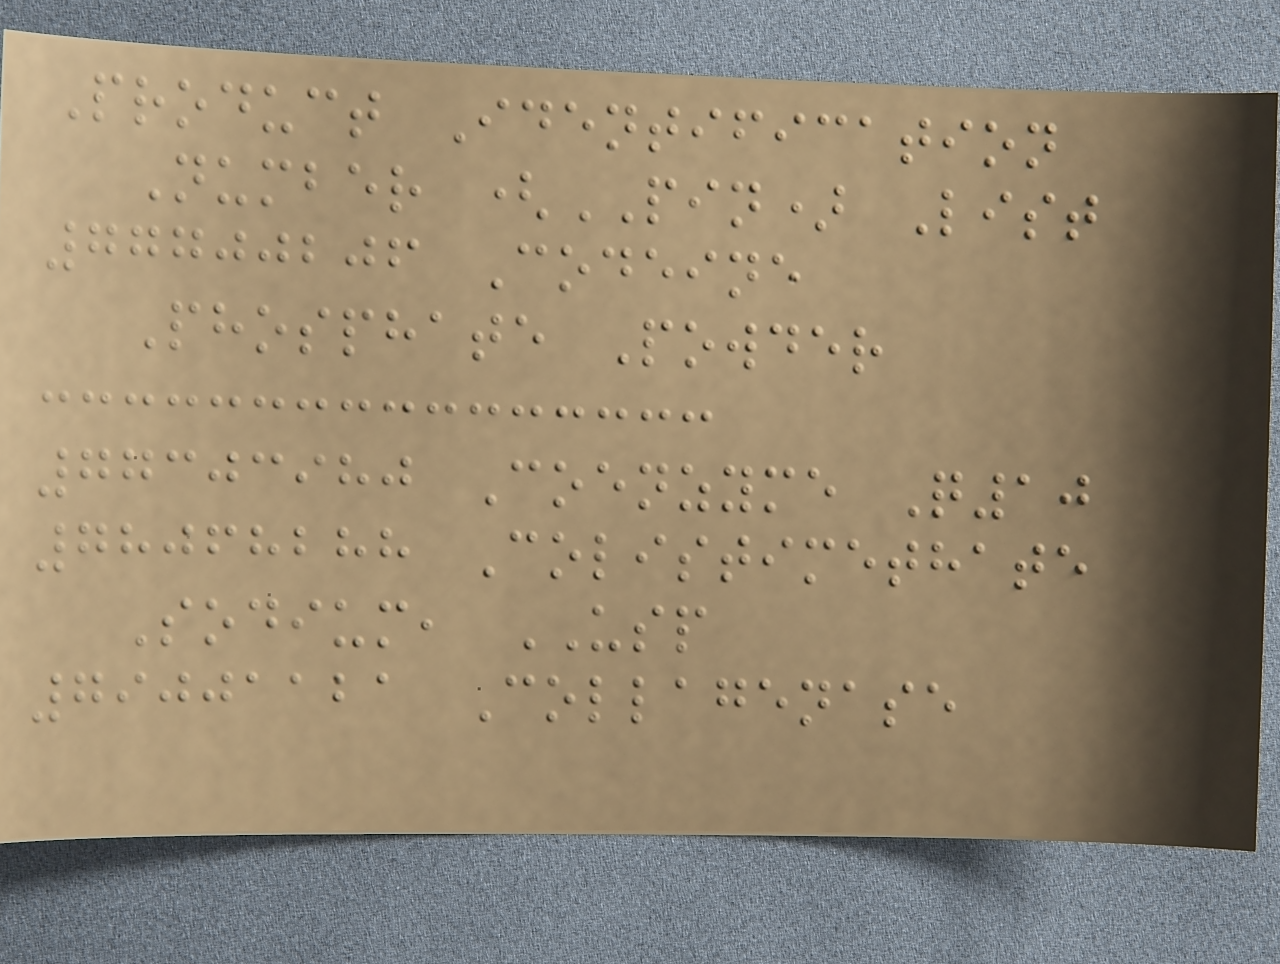Product Identification
Number (PIN) List
77700206 Codeine
Phosphate Powder
77303980 Coenzyme Q10
78068288 Colistimethate
Sodium, USP
79001121 Collagenase
